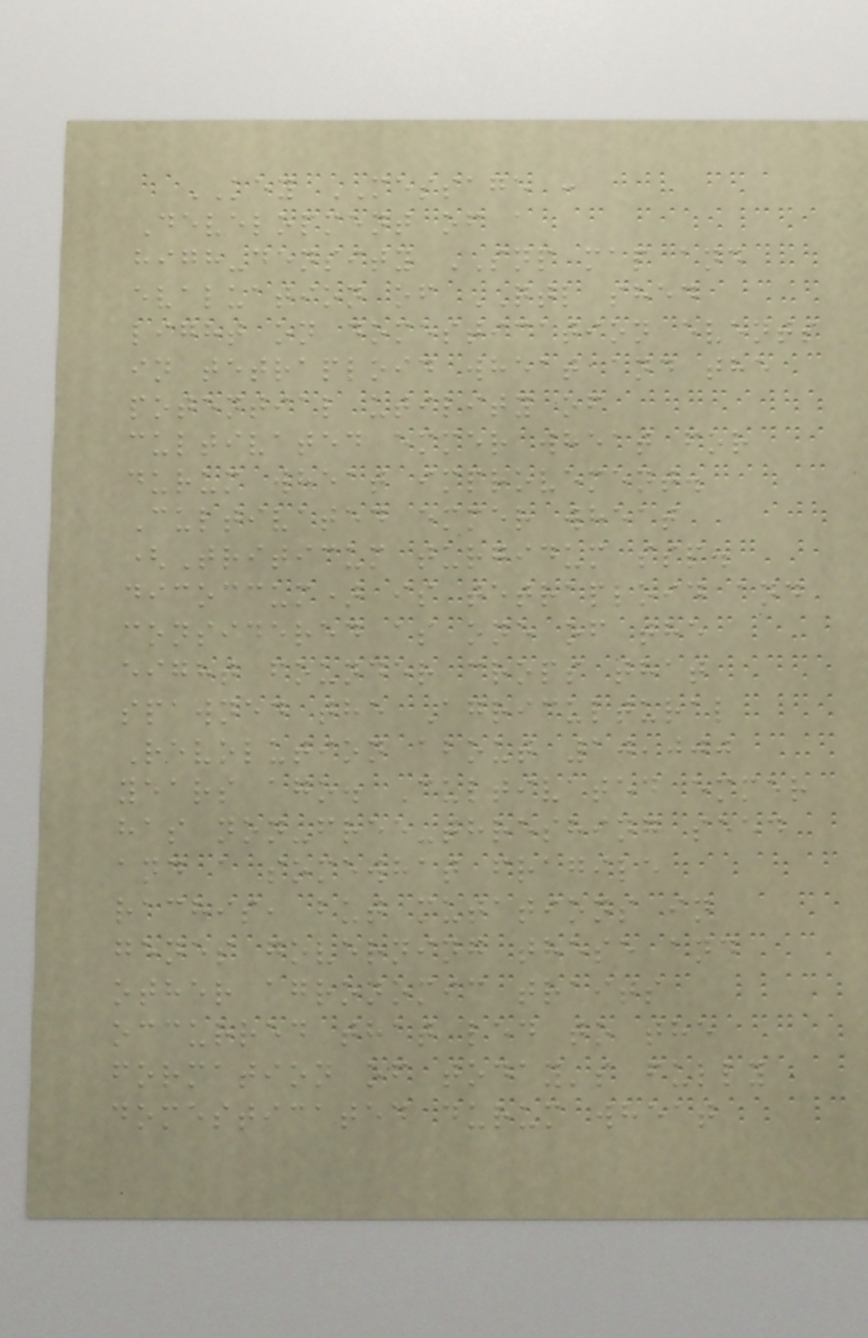KEY MESSAGE :
Development of a
high-density SNP map and
evaluation of QTL shed
light on domestication events
in tetraploid wheat and the
potential utility of
cultivated emmer wheat for
durum wheat improvement.
Cultivated emmer wheat
(Triticum turgidum ssp.
dicoccum) is tetraploid and
considered as one of the
eight founder crops that
spawned the Agricultural
Revolution about 10,000
years ago. Cultivated emmer
has non-free-threshing seed
and a somewhat fragile
rachis, but mutations in
genes governing these and
other agronomic traits
occurred that led to the
formation of today's fully
domesticated durum wheat
